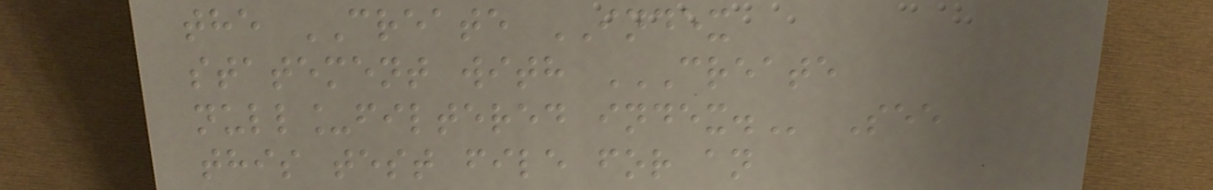the CREATE INDEX
statement with CREATE
NULL_FILTERED INDEX. See
this test file for an
